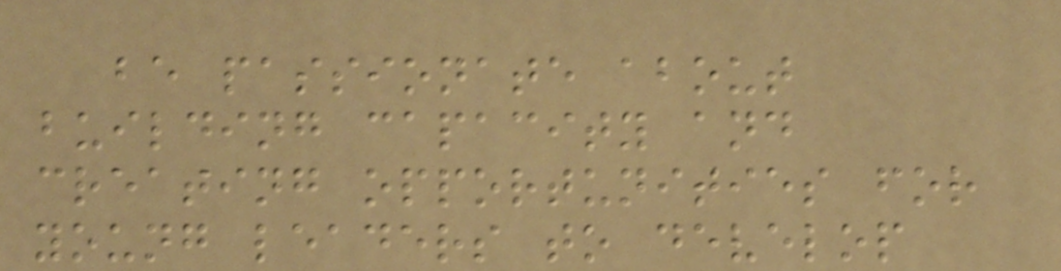be passionate about
building capacity and
creating opportunities for
young leaders to develop
